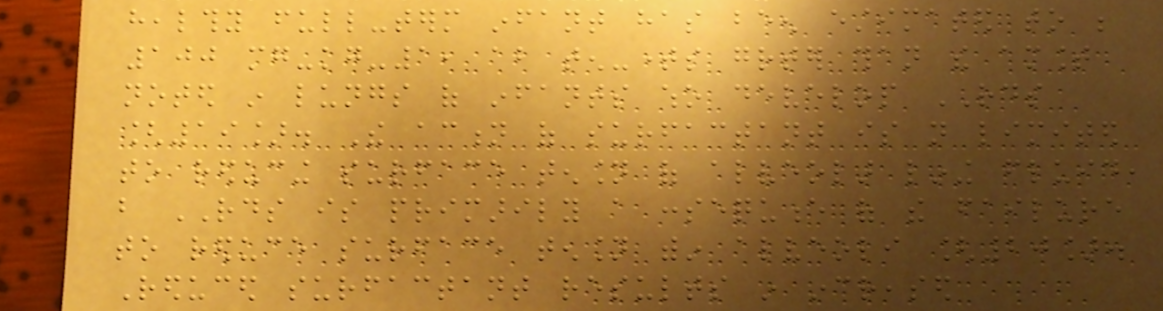healthy full-term infant has been estimated to be
100 mg-kg-1, about ten-times greater than the amount
noted in lungs of infants who develop RDS
[19]. The action of surfactant is not limited
to reducing surface tension of alveolar lining fluid,
but RDS is primarily a consequence of the failure
to reduce surface tension within alveoli [20].
Reduced surfactant results in increased
